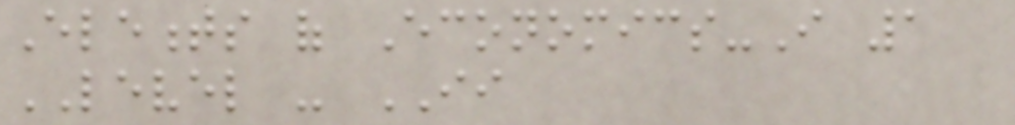Elements of Economics-I 1
LEVEL - II
